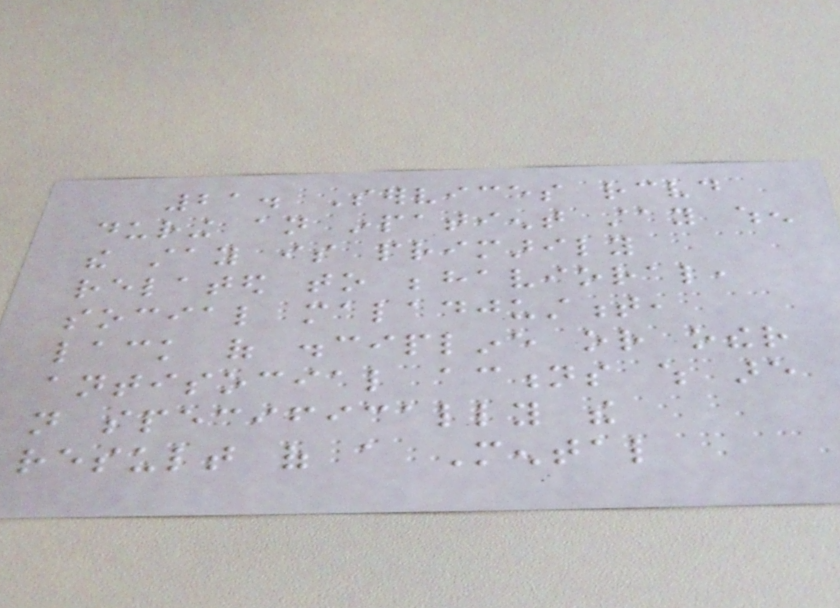21. Services received
during an inpatient stay when
the stay is primarily
related to behavioral,
social maladjustment,
lack of discipline or other
antisocial actions which are
not specifically the
result of a Mental
